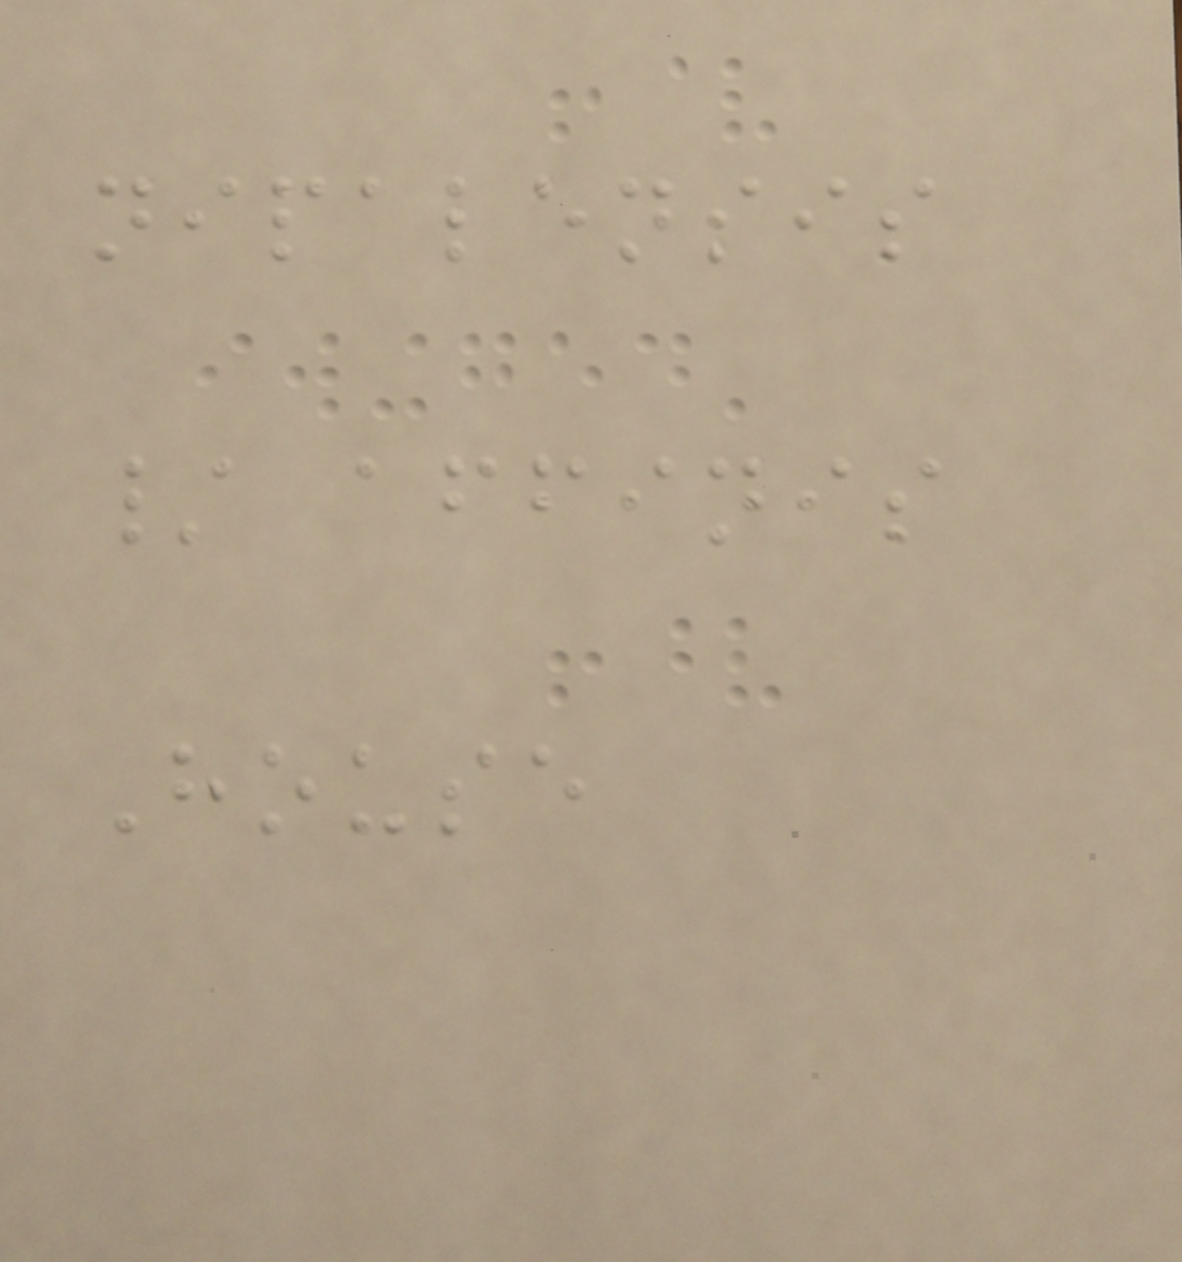nipalensis
/ affinis
House
